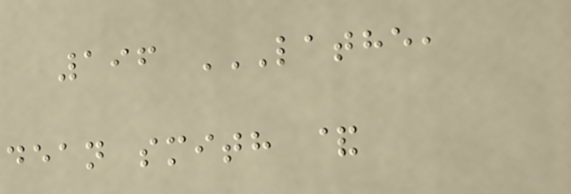196 LATHE,
DEAN SMITH &
